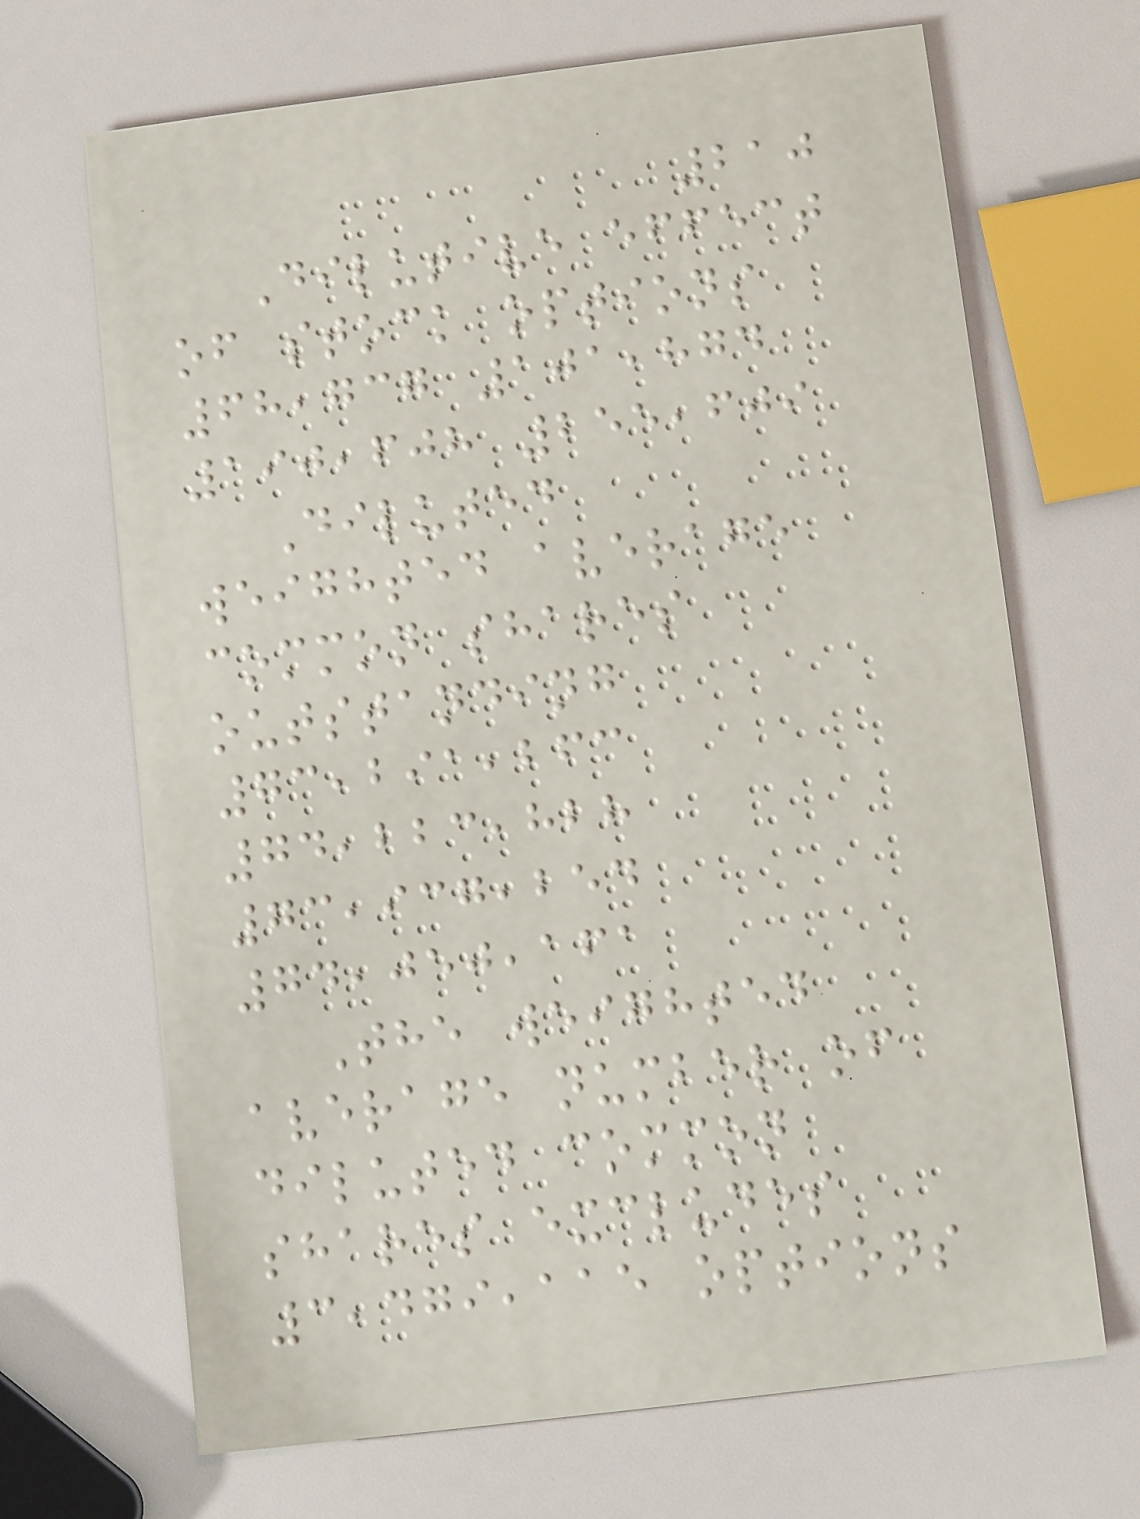210
Dilutive effect
of stock options
68,737 101,874
190,608 255,609
Diluted
weighted average
common shares
outstanding
73,291,263
74,223,828
73,937,254
74,050,161
The weighted
average number of
diluted common
shares excludes
3,479,115 options
